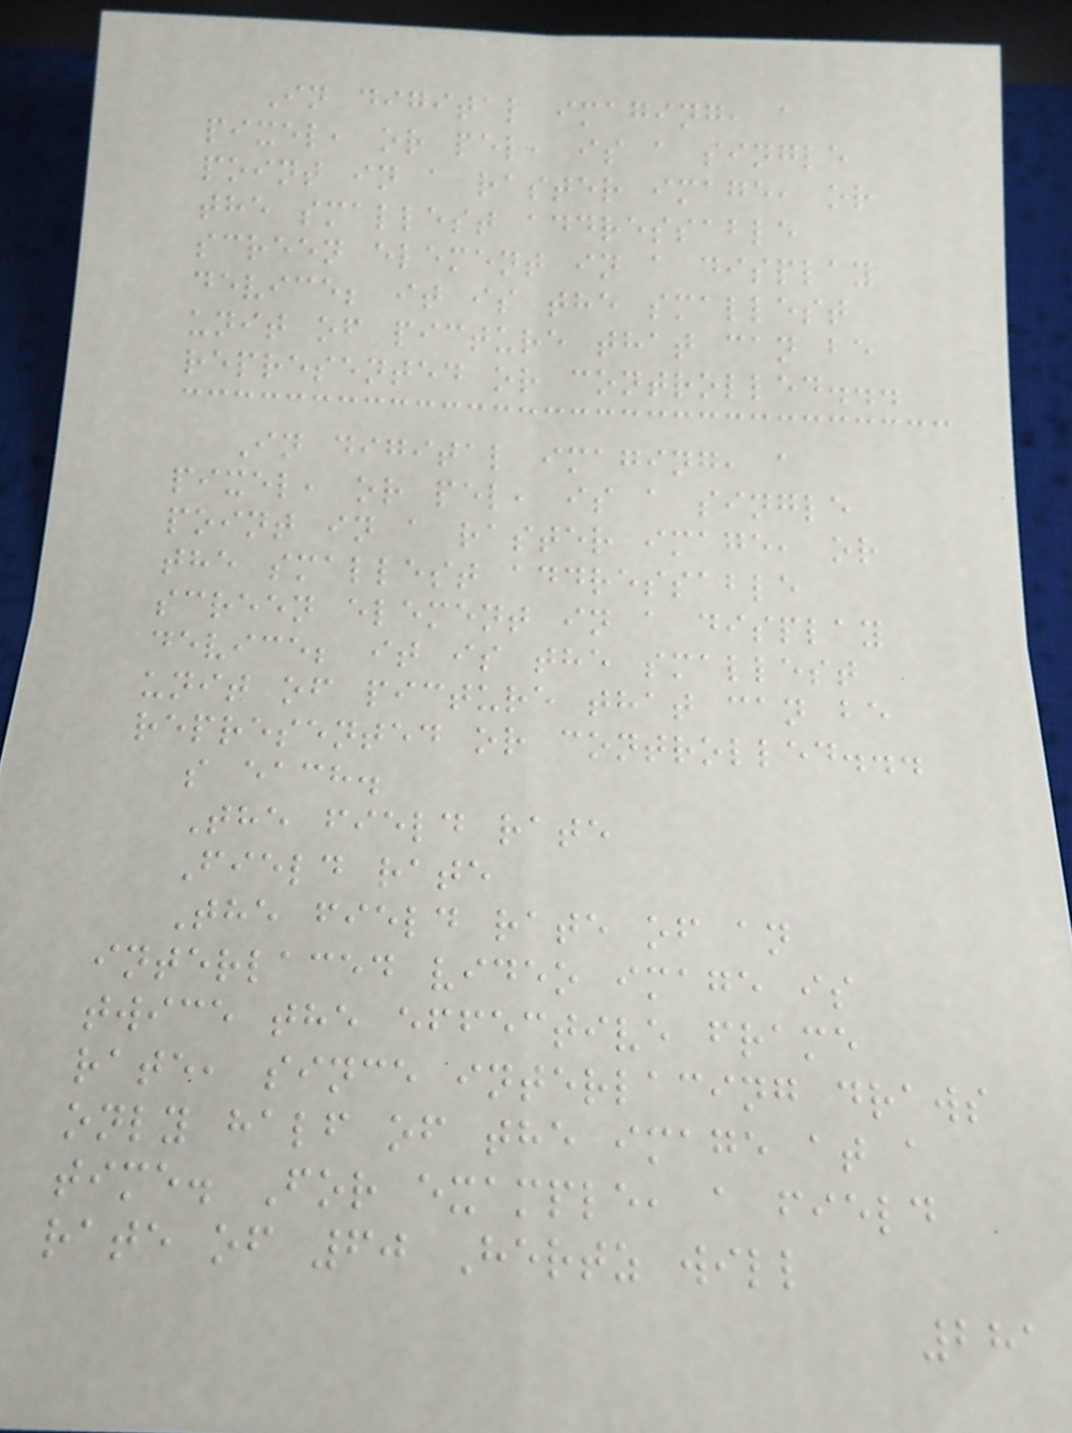In digital imaging, a
pixel, or pel, is a single
point in a raster image, or
the smallest addressable
screen element in a display
device; it is the smallest
unit of picture that can be
represented or controlled...
In digital imaging, a
pixel, or pel, is a single
point in a raster image, or
the smallest addressable
screen element in a display
device; it is the smallest
unit of picture that can be
represented or controlled...
s each.
The field rate
Field rate
The field rate of an
interlaced video image is
twice the effective frame
rate, since interlacing draws
only half of the image at a
time. For example, a field
rate of 60 Hertz will
281
